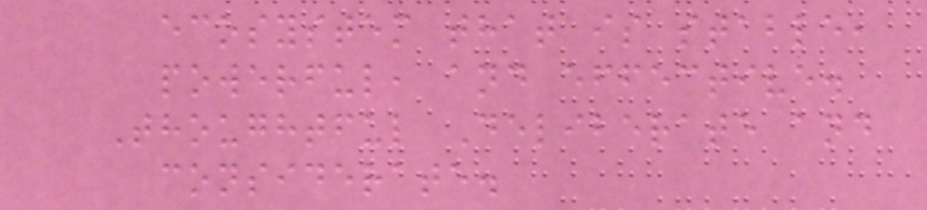ecosystem that is stable,
powerful, and effective.
Thoughtful Deliberate and
considerate.
